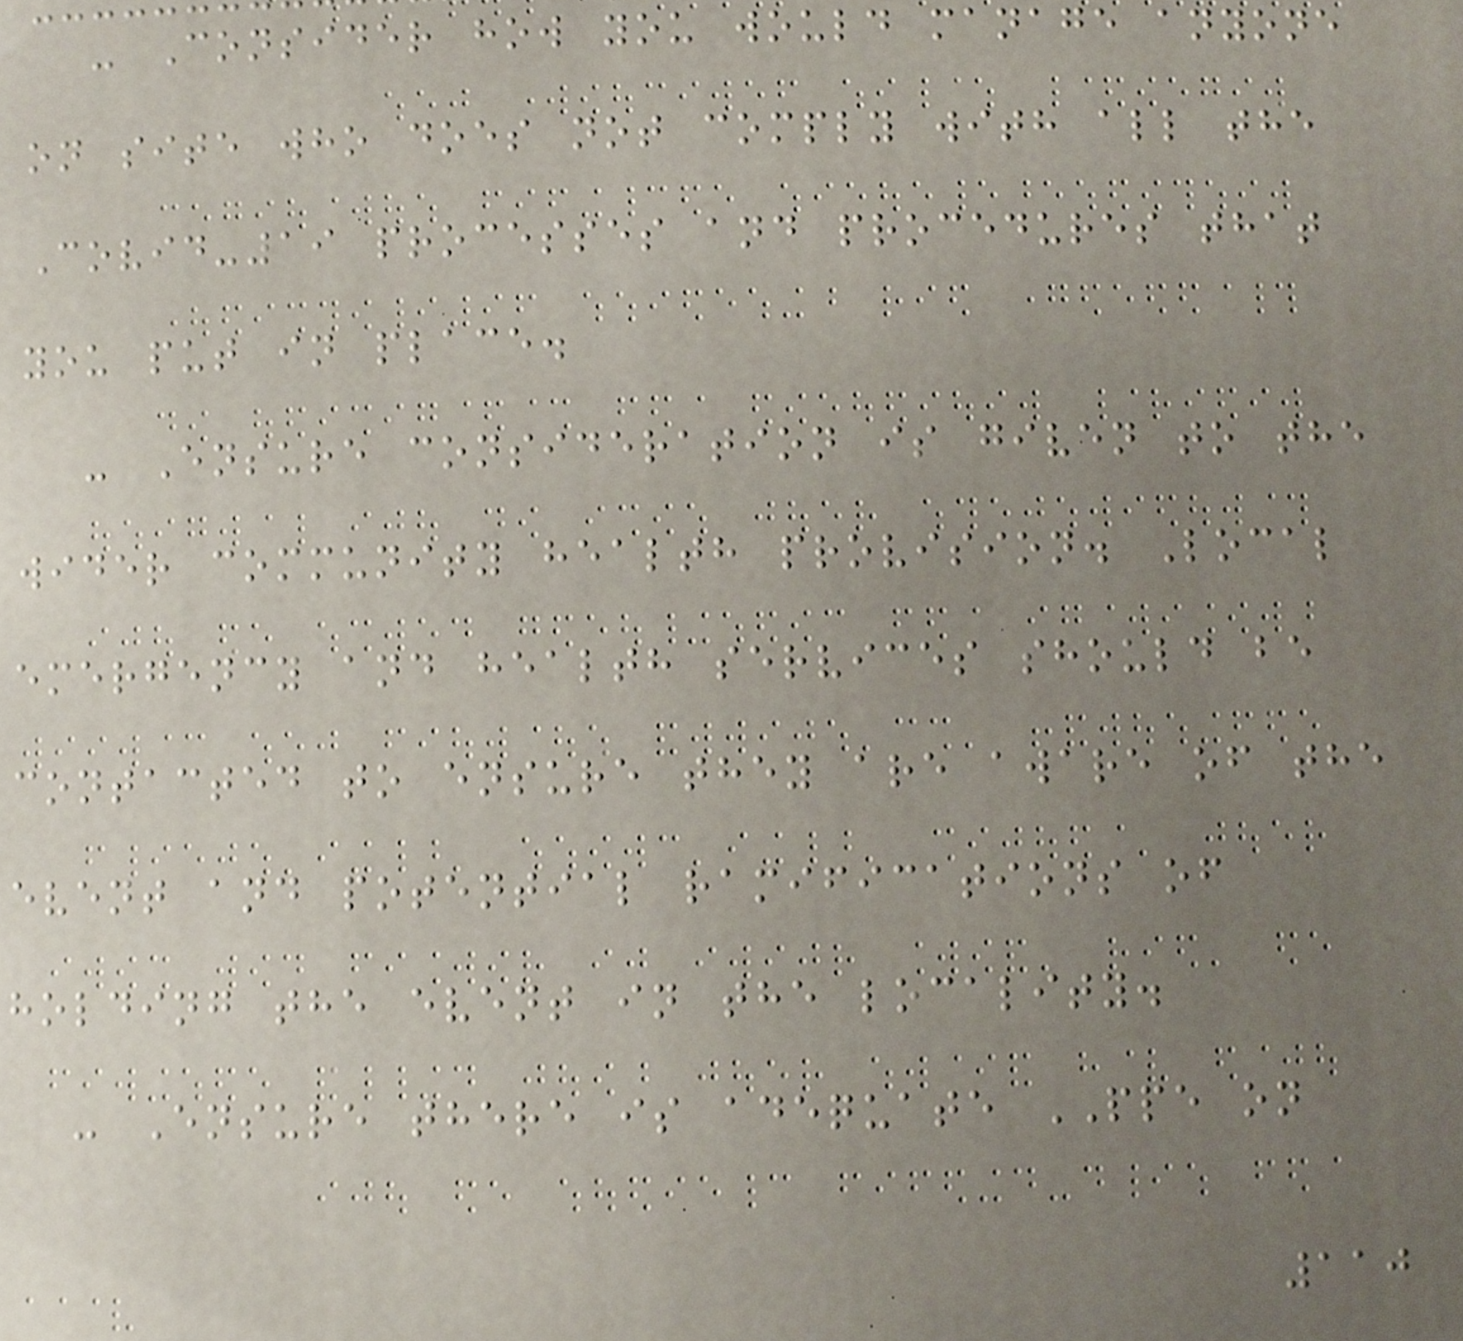- Consider how you would manage anyone
on site who does not comply with all the
Covid-19 processes and procedures that
you put in place.
- Ensure consideration is given to the
wider community health provision. Local
emergency and health services should be
contacted to ensure they are aware of the
event and potential ramifications of
holding the event in the locality.
- Ensure there is adequate PPE on
110
